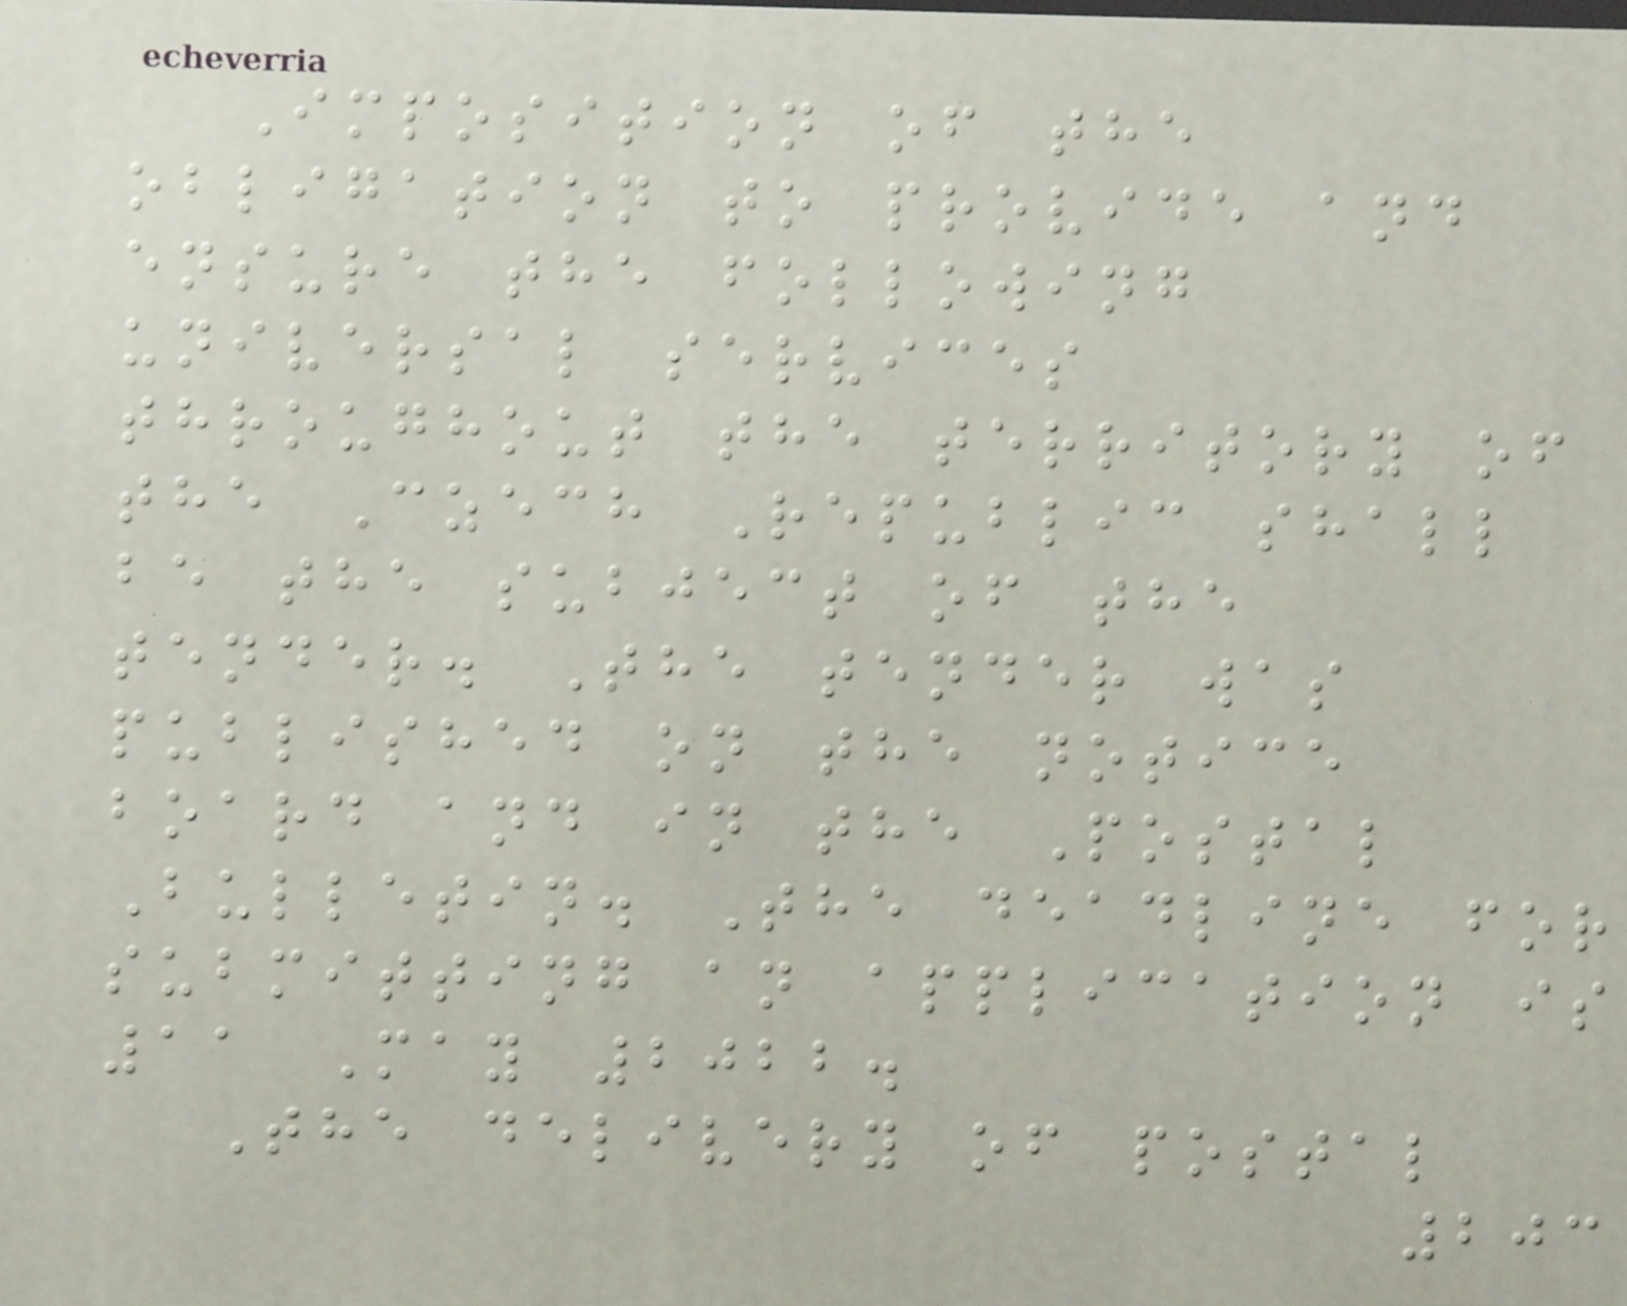Imposition of the
obligation to provide and
ensure the following
universal services
throughout the territory of
the Czech Republic shall
be the subject of the
tender. The tender was
published on the notice
board and in the Postal
Bulletin. The deadline for
submitting an application is
11 May 2022.
The delivery of postal
203
